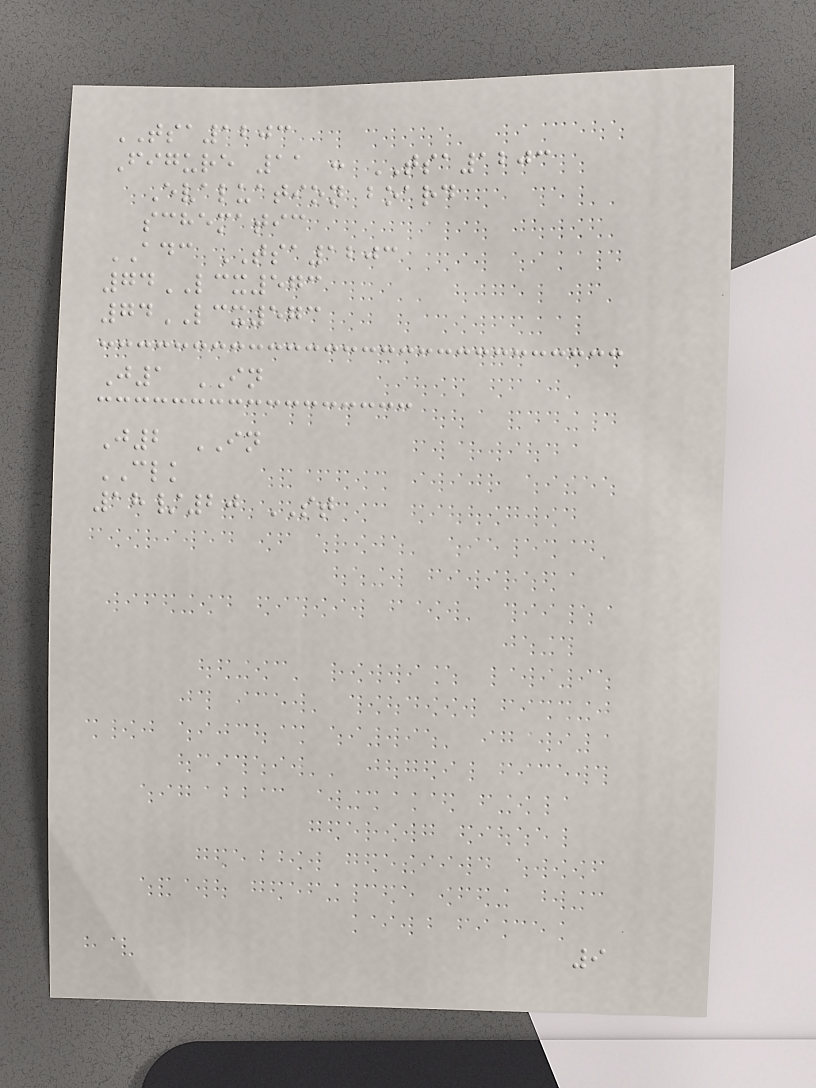TSA1203
Figure 11 : TSA1203
Evaluation board
schematic
ADC TSA1203
74LCX573
74LCX573
J1 IN
J2 IN
CLK
18/20 ST
9
